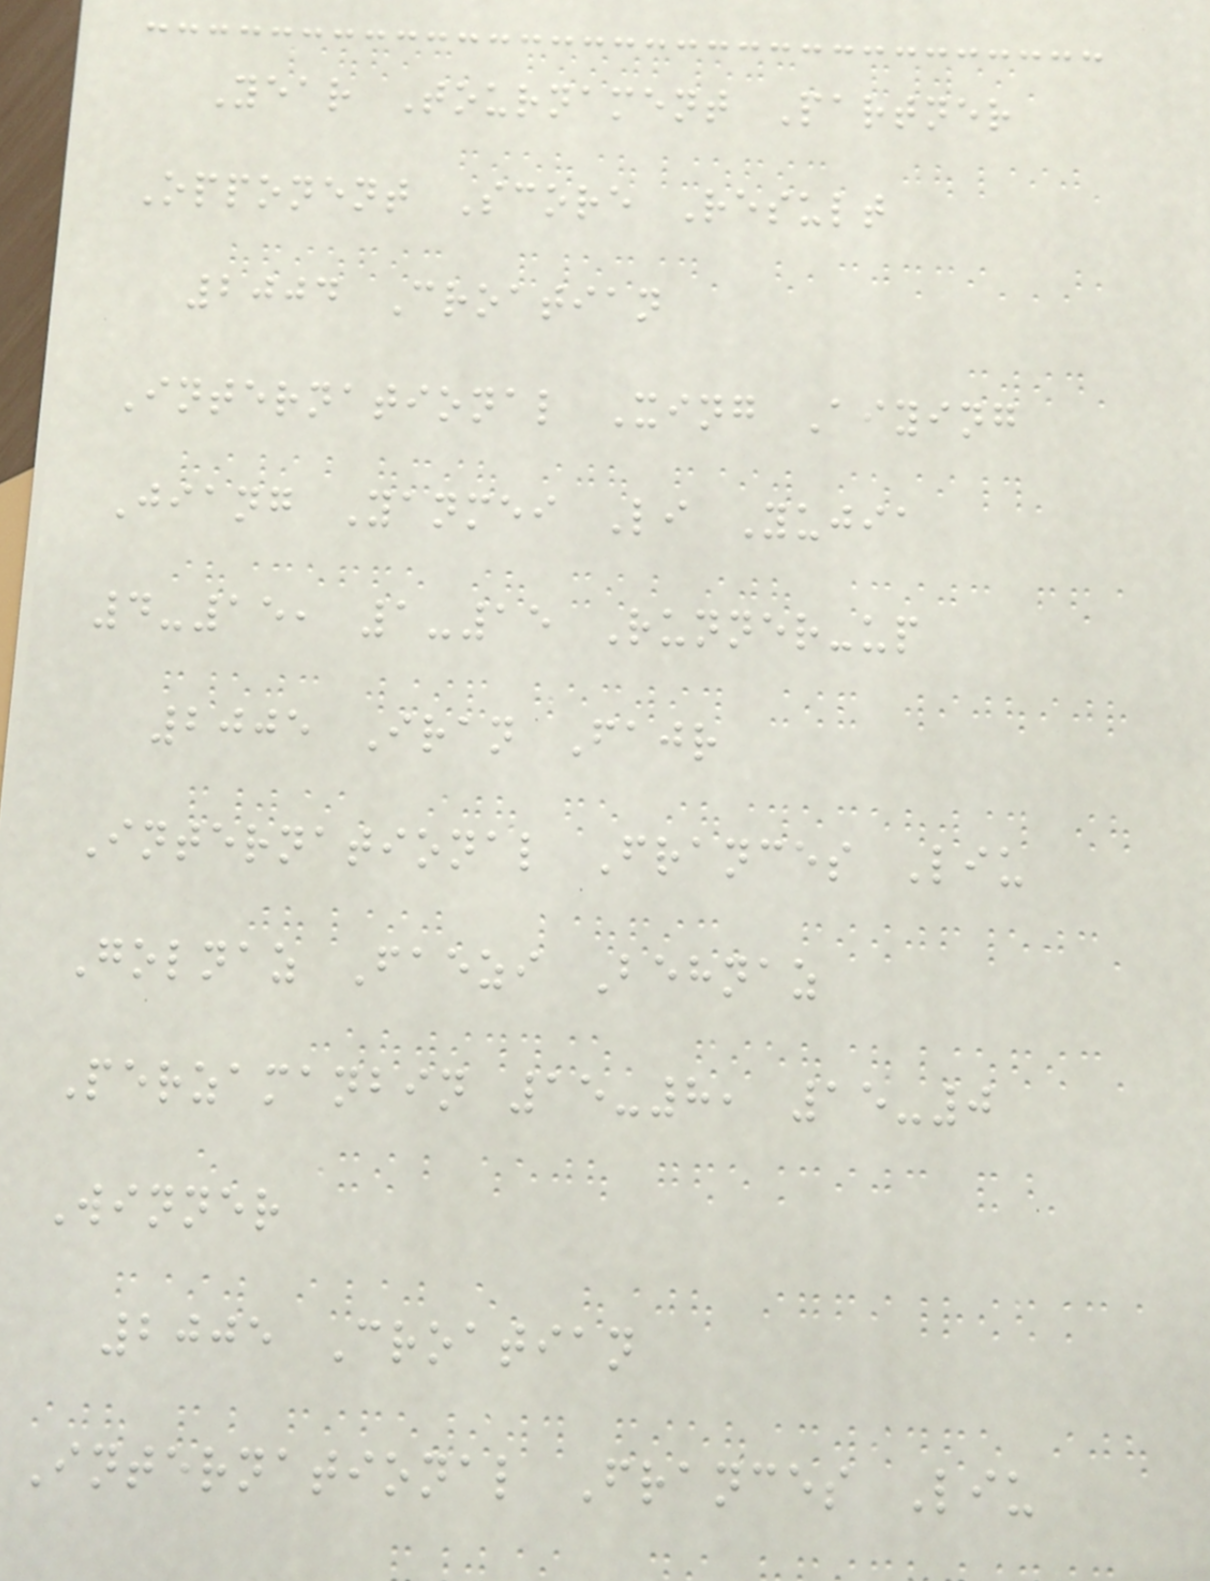Year Tournament Partner
Opponent Score Result
2004 Croatian
International Xing Aiying
Jiang Yanmei Li Yujia
4-15, 1-15 Runner-up
2005 Iran Fajr
International Frances Liu
Golnaz Faezi Behnaz
Perzamanbin 15-8, 15-0
Winner
2005 Croatian
International Frances Liu
